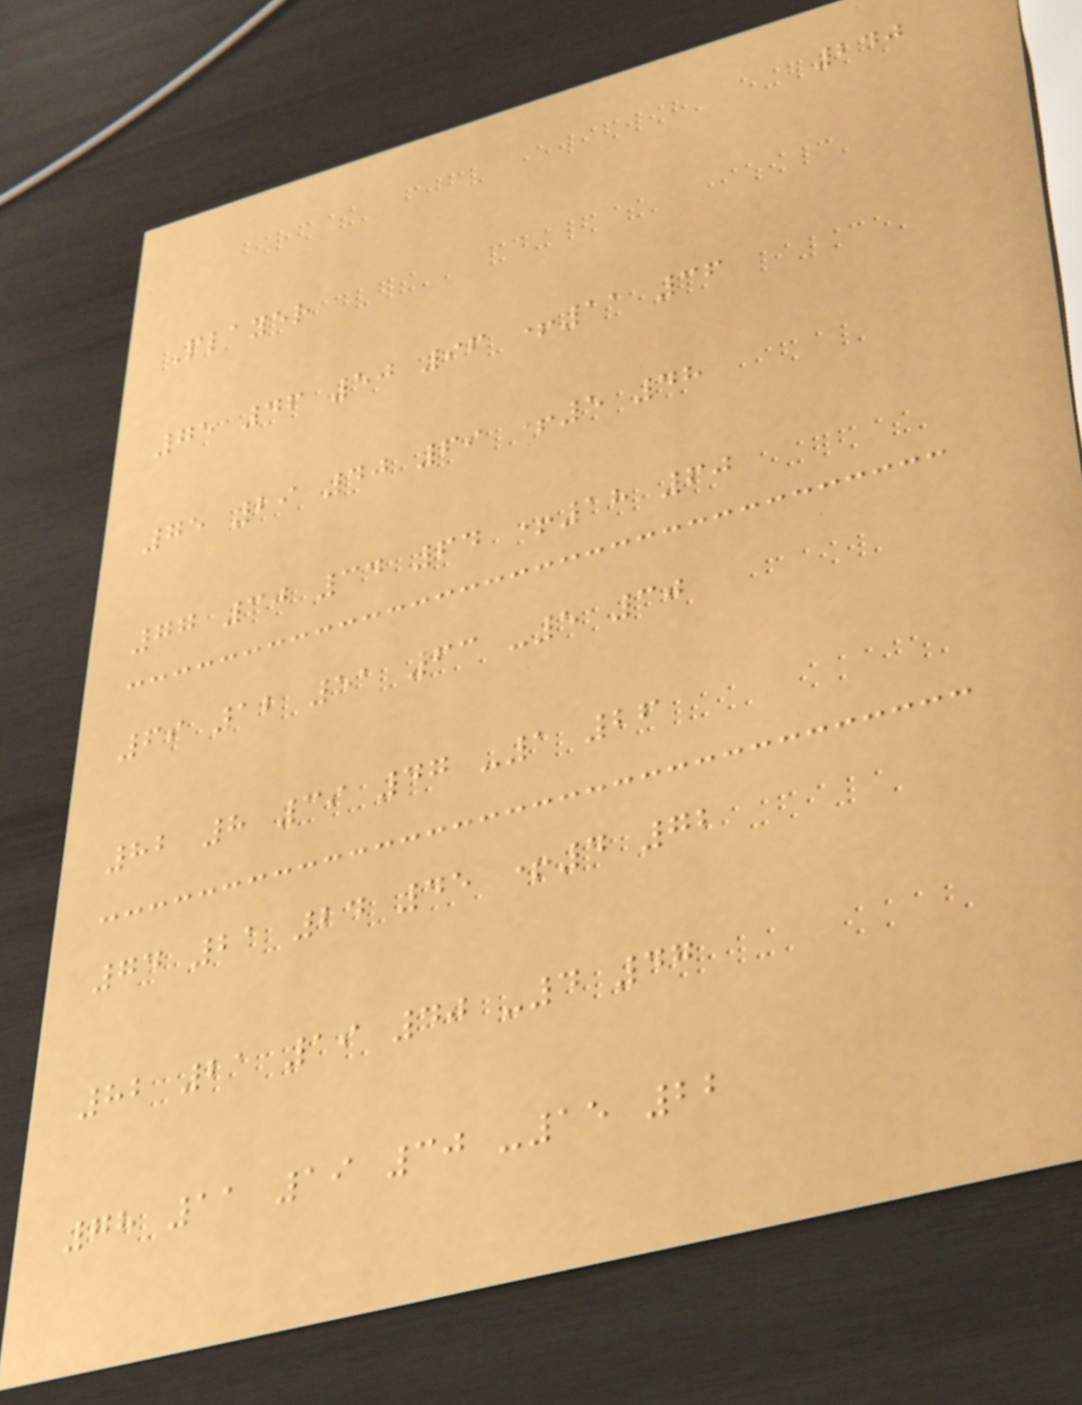240
Player
75 46 50 96 +11 36
75 29 40 69 +5 48
77 30 34 64 +18 60
69 12 51 63 -5 30
82 8 39 47 -1 26
74 21 24 45 +4 72
82 21 19 40 -4 47
78 11 19 30 -15 22
